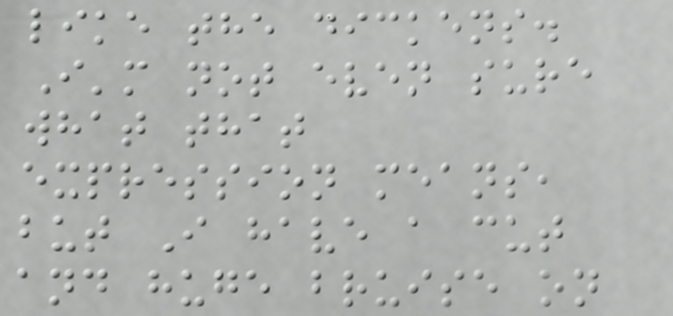like the dickens.
I'm not even sure
what that
expression means,
but I have a cut
and huge bruise on
